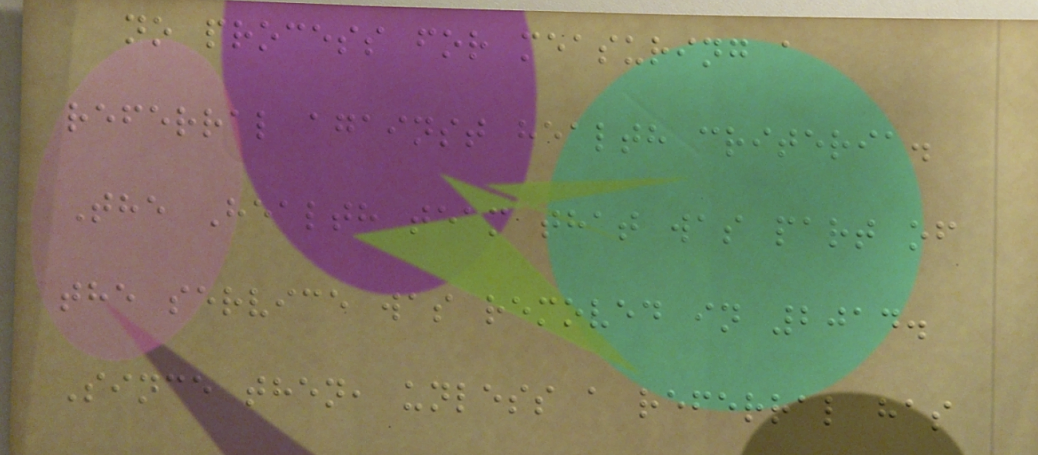no process for measuring a
referral against health criteria.
The Health team that was part of
the service was removed in 2014.
Since then, unless a referral has
